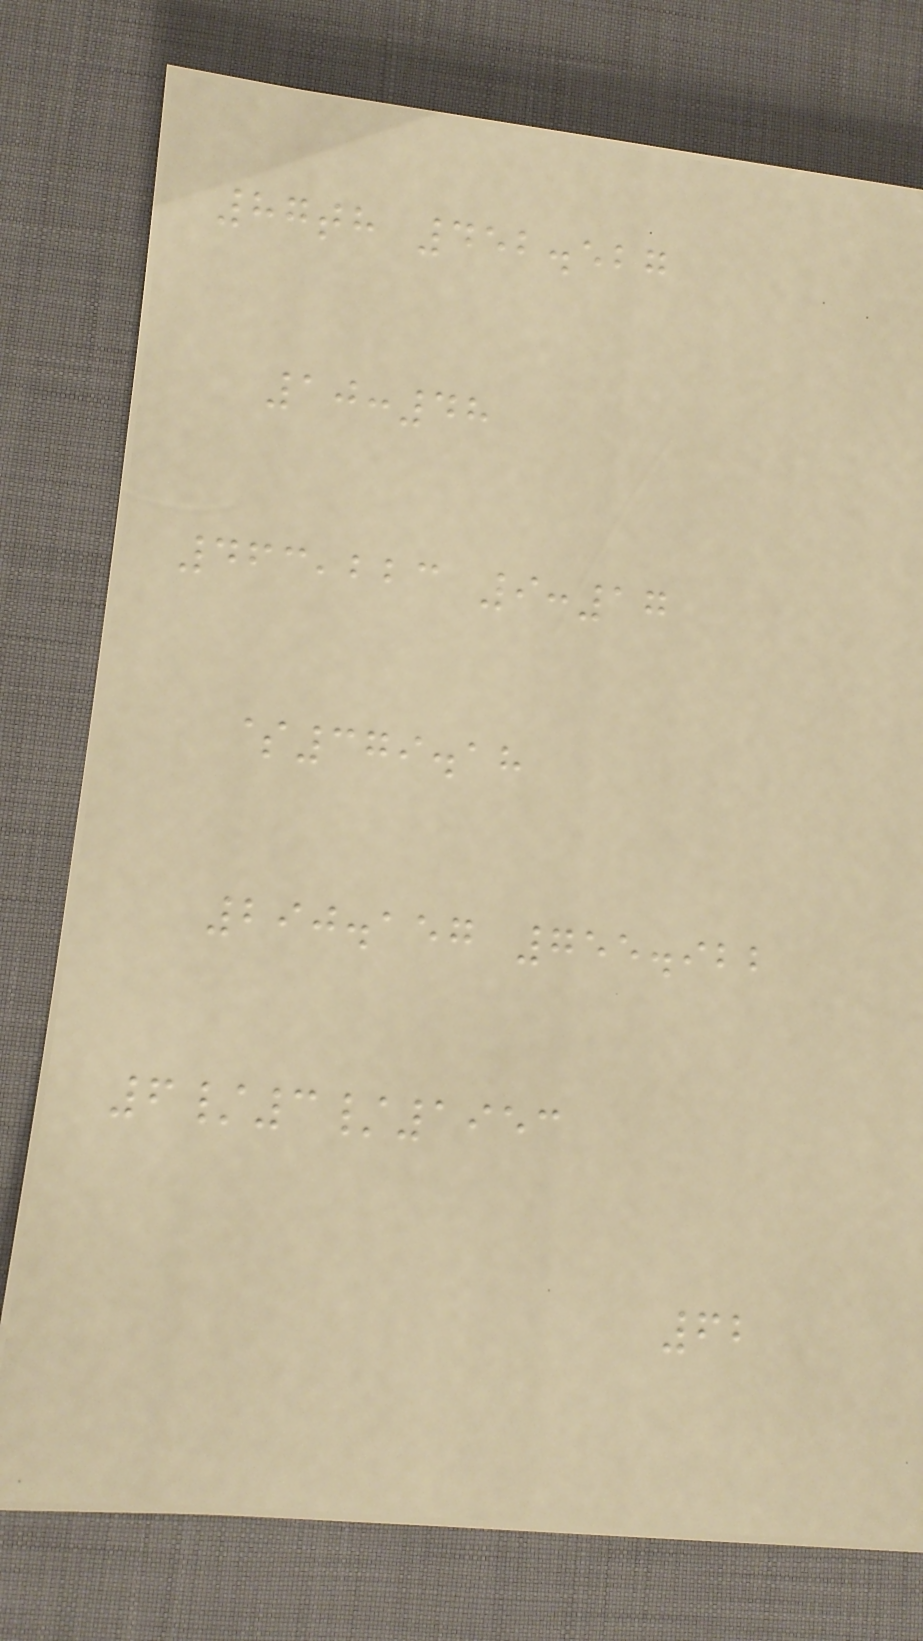87th 452.527
10:48
463,223 9:17
$379.18
290.157 755.922
6/3/1953
62
